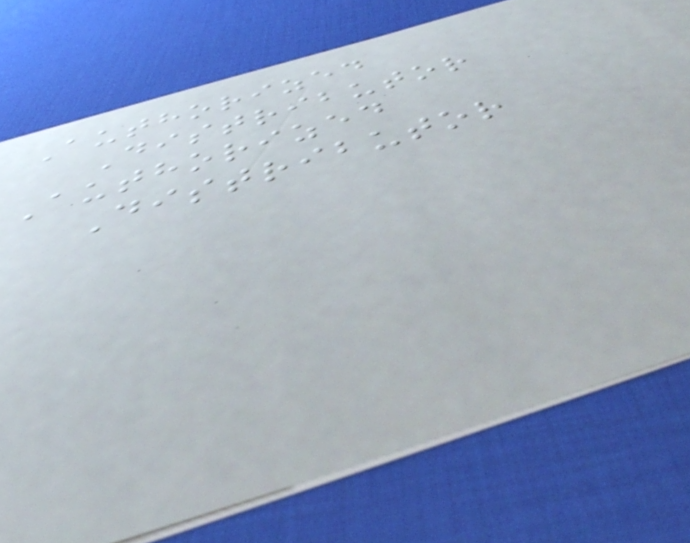Authorized
Distributor
Authorized
Distributor
